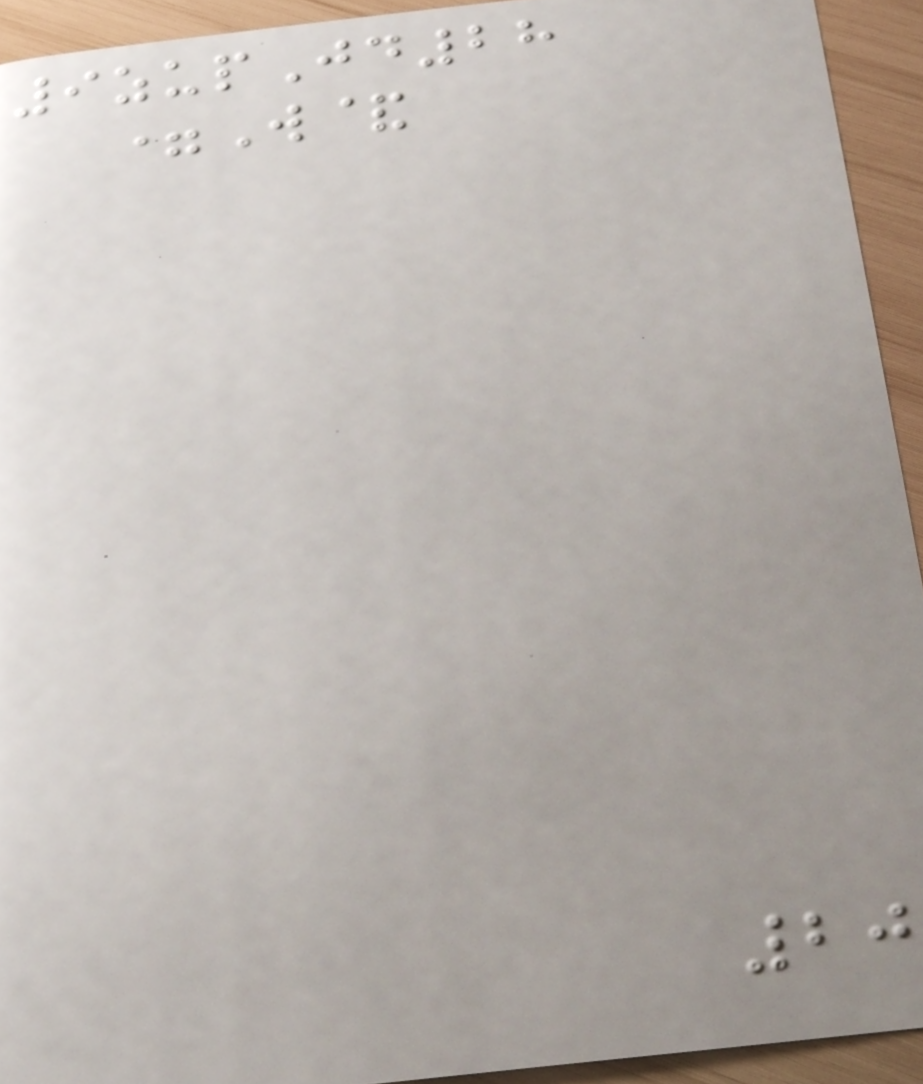9zupJd28
=W&
20
